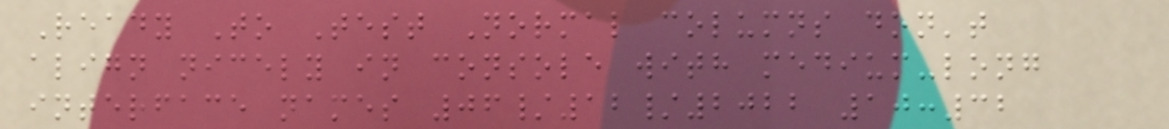Ready To Test Normal columns don't
align nicely in console with medium-long
interface names 06/12/2022 10:32
